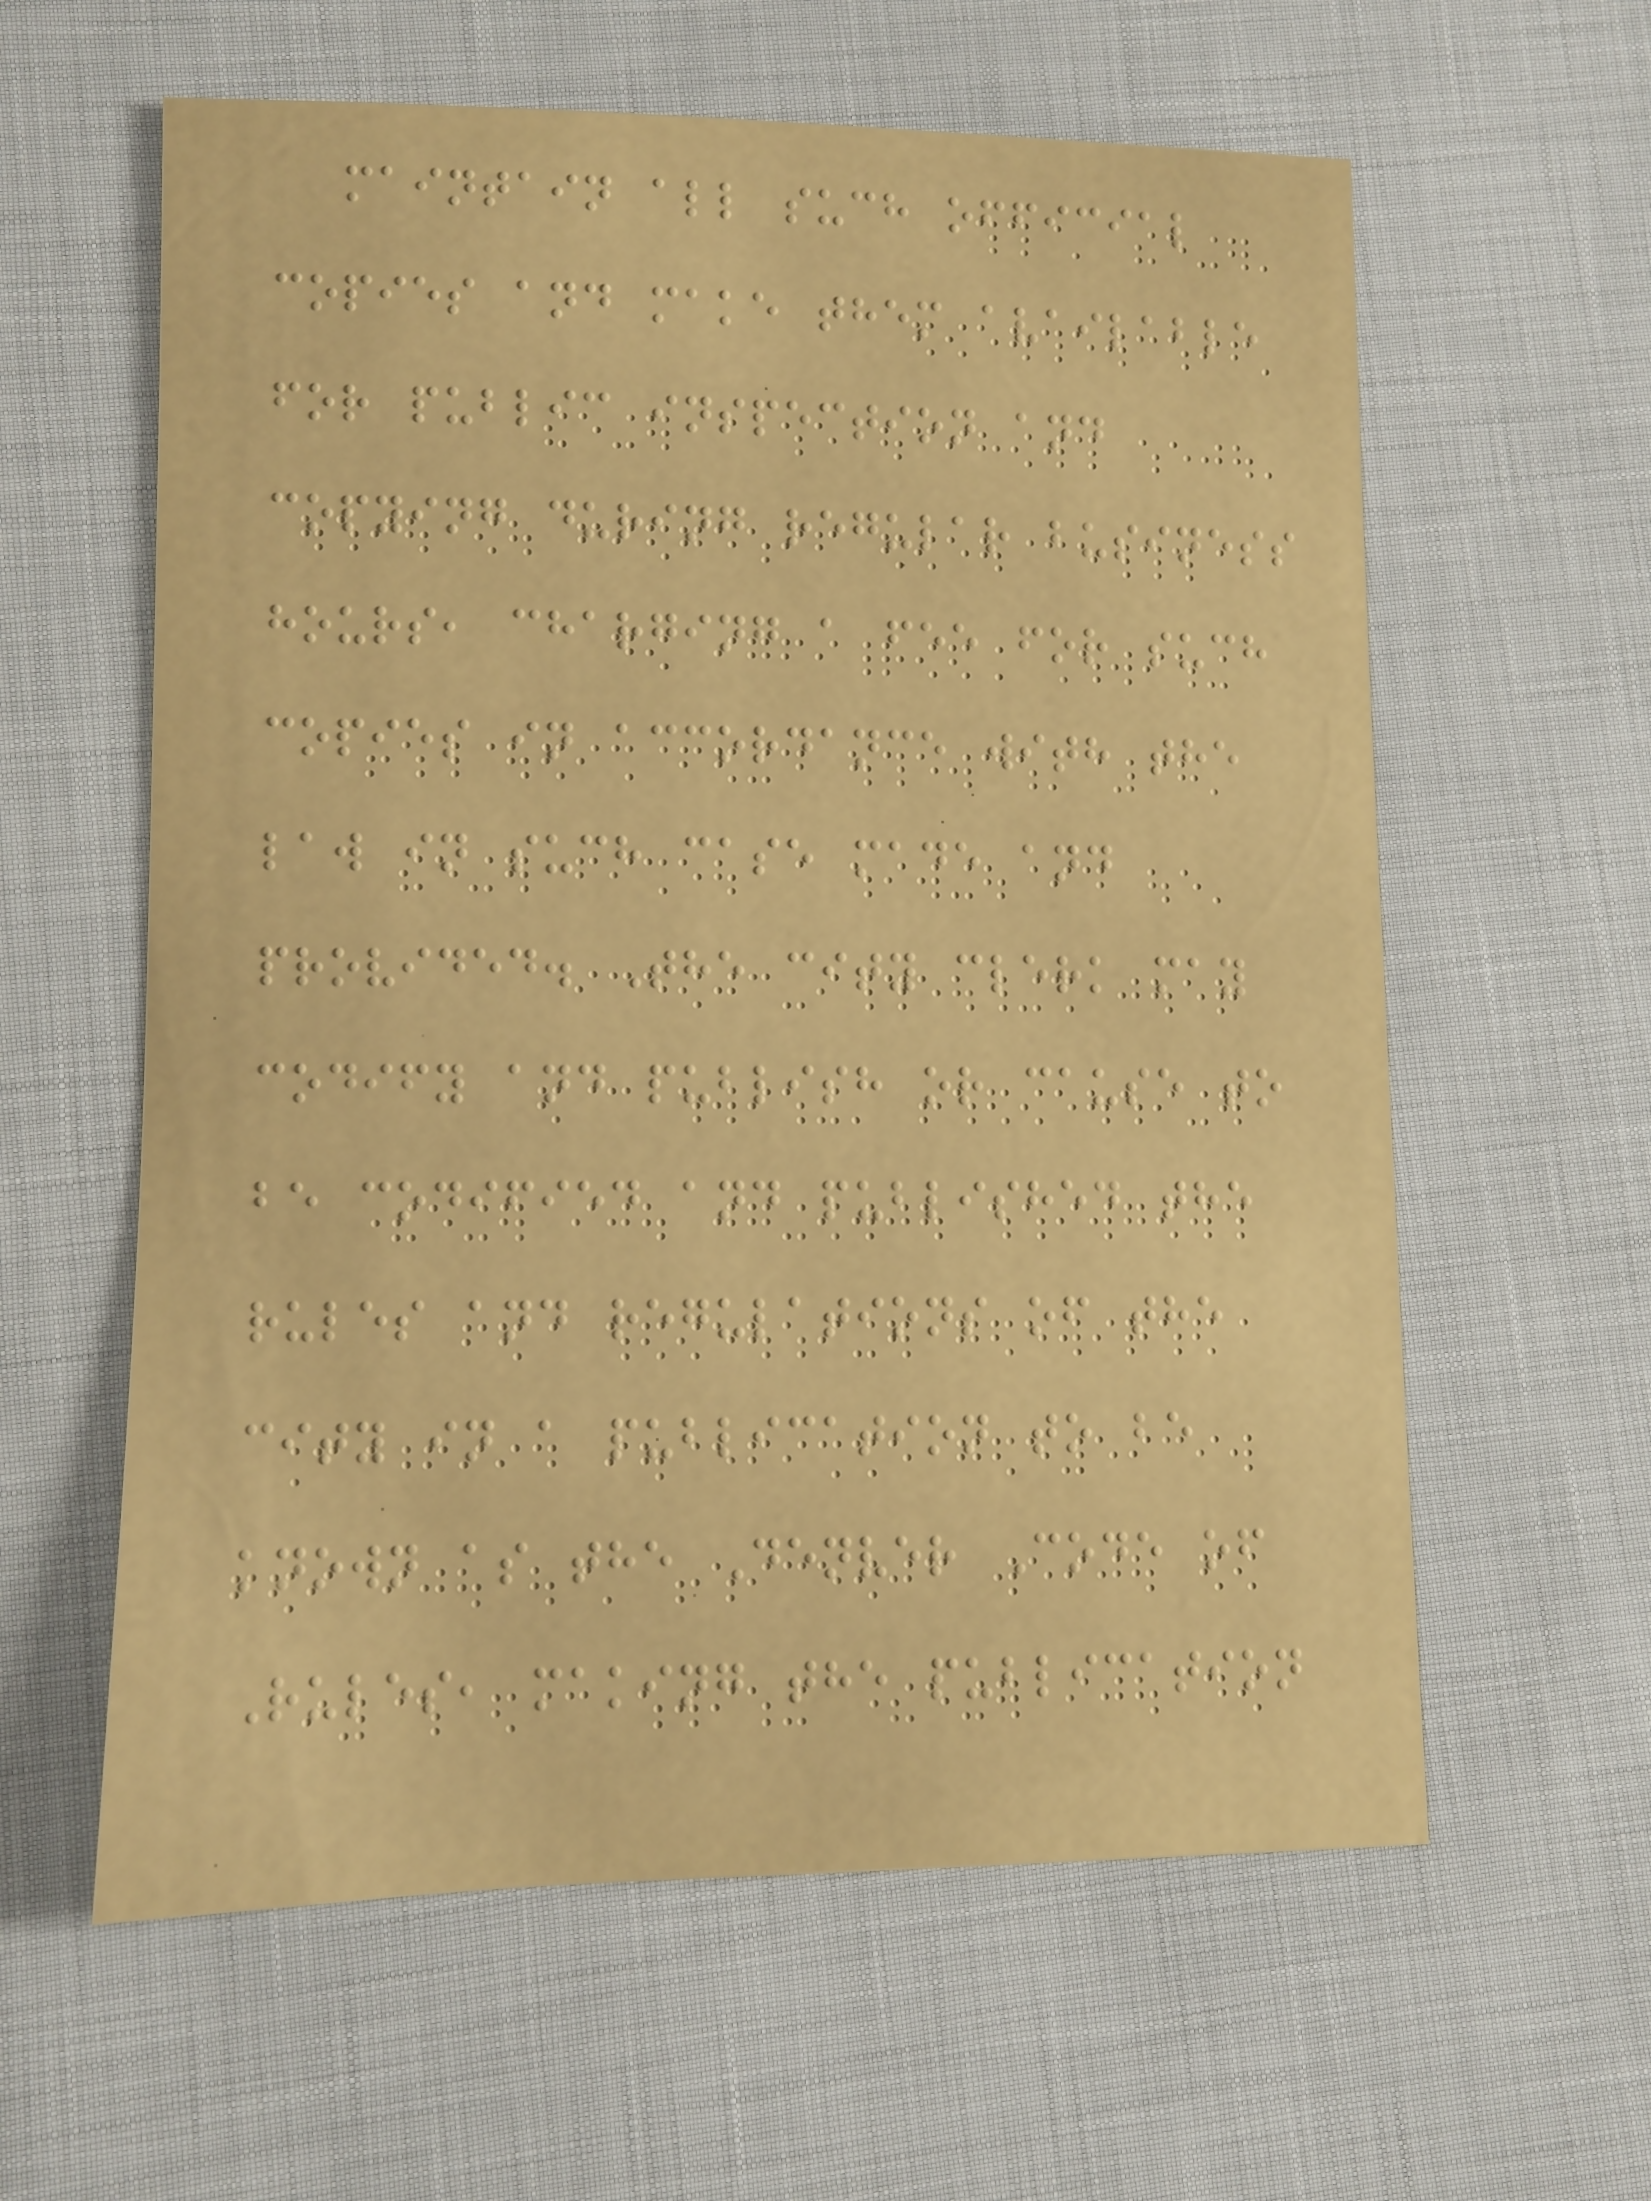maintain all such official
copies and make them available
for public inspection and
copying during regular business
hours, charging a fee for such
copies in accordance with the
law in such case made and
provided. The city clerk may
codify and publish or cause to
be codified and published the
rules and regulations of the
city in a publication to be
known as the Denver Code of
Rules, making the publication
